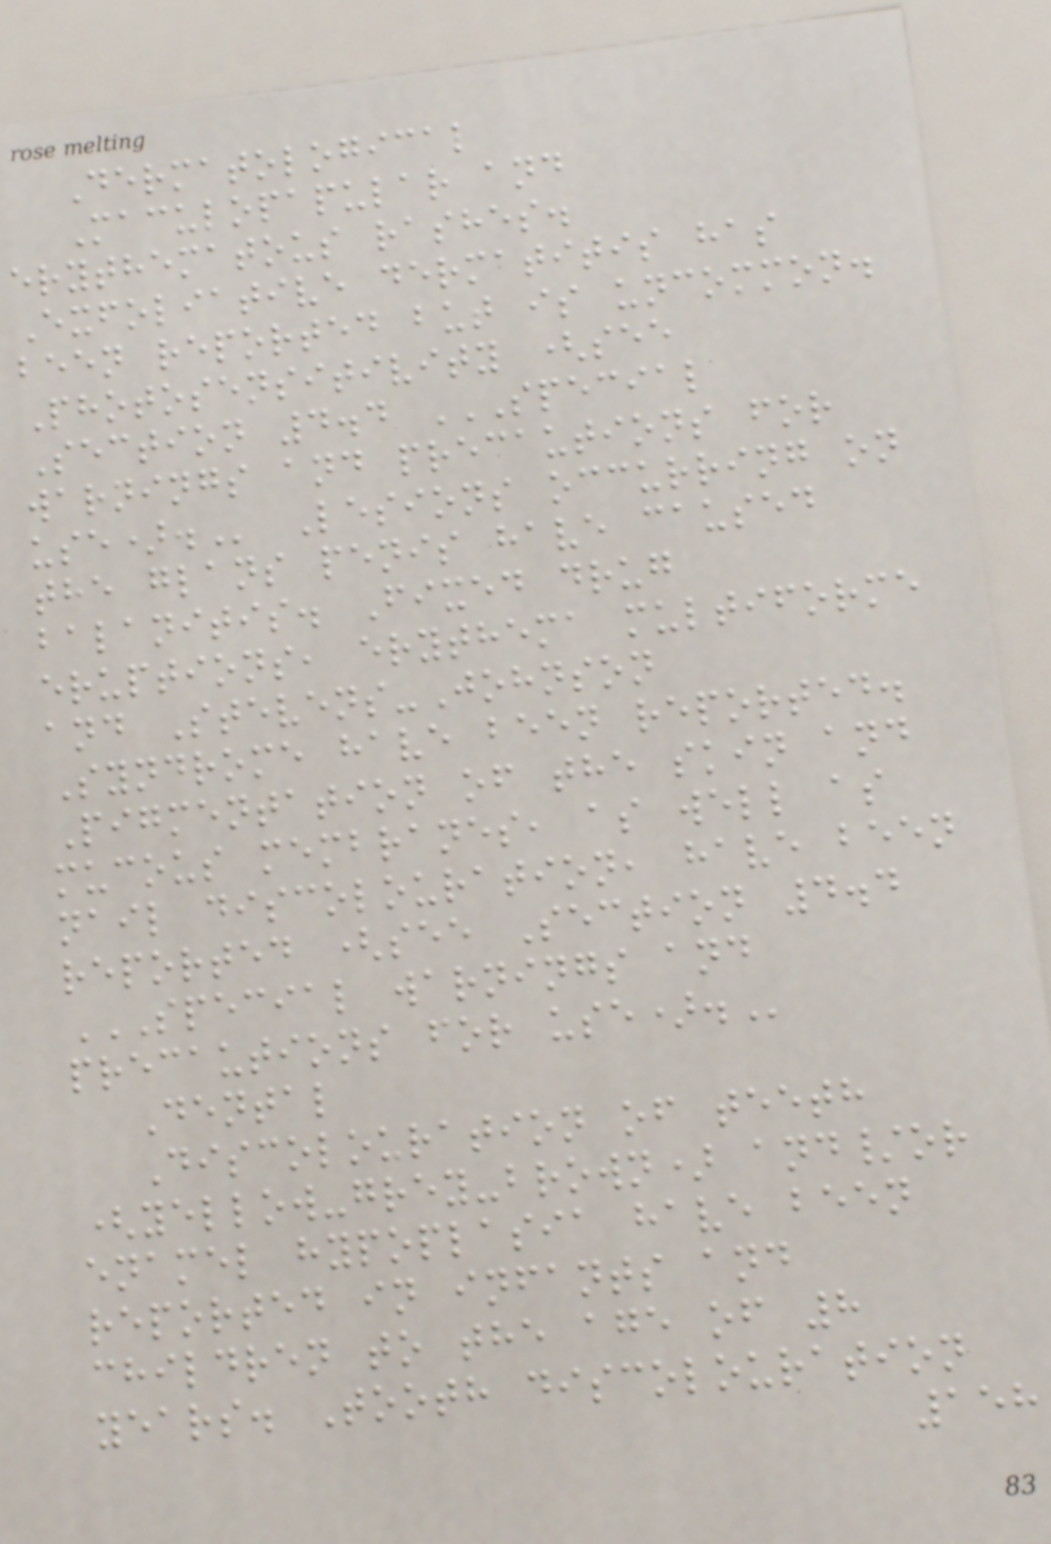Dermatological
Maculopapular and
erythematous rashes.
Exfoliative dermatitis has
been reported but is uncommon.
Photosensitivity (see
Section 4.4 SPECIAL
WARNINGS AND PRECAUTIONS FOR
USE). Lesions occurring on
the glans penis have caused
balanitis. Fixed drug
eruptions, erythema multiforme
and Stevens-Johnson
Syndrome have been reported.
Pigmentation of the skin and
mucous membranes, as well as
nail discolouration, have been
reported (see Section 4.4
SPECIAL WARNINGS AND
PRECAUTIONS FOR USE).
Dental
Discolouration of teeth
(yellow-grey-brown) and/or
enamel hypoplasia have been
reported in infants and
children to the age of 8
years. Tooth discolouration
158
